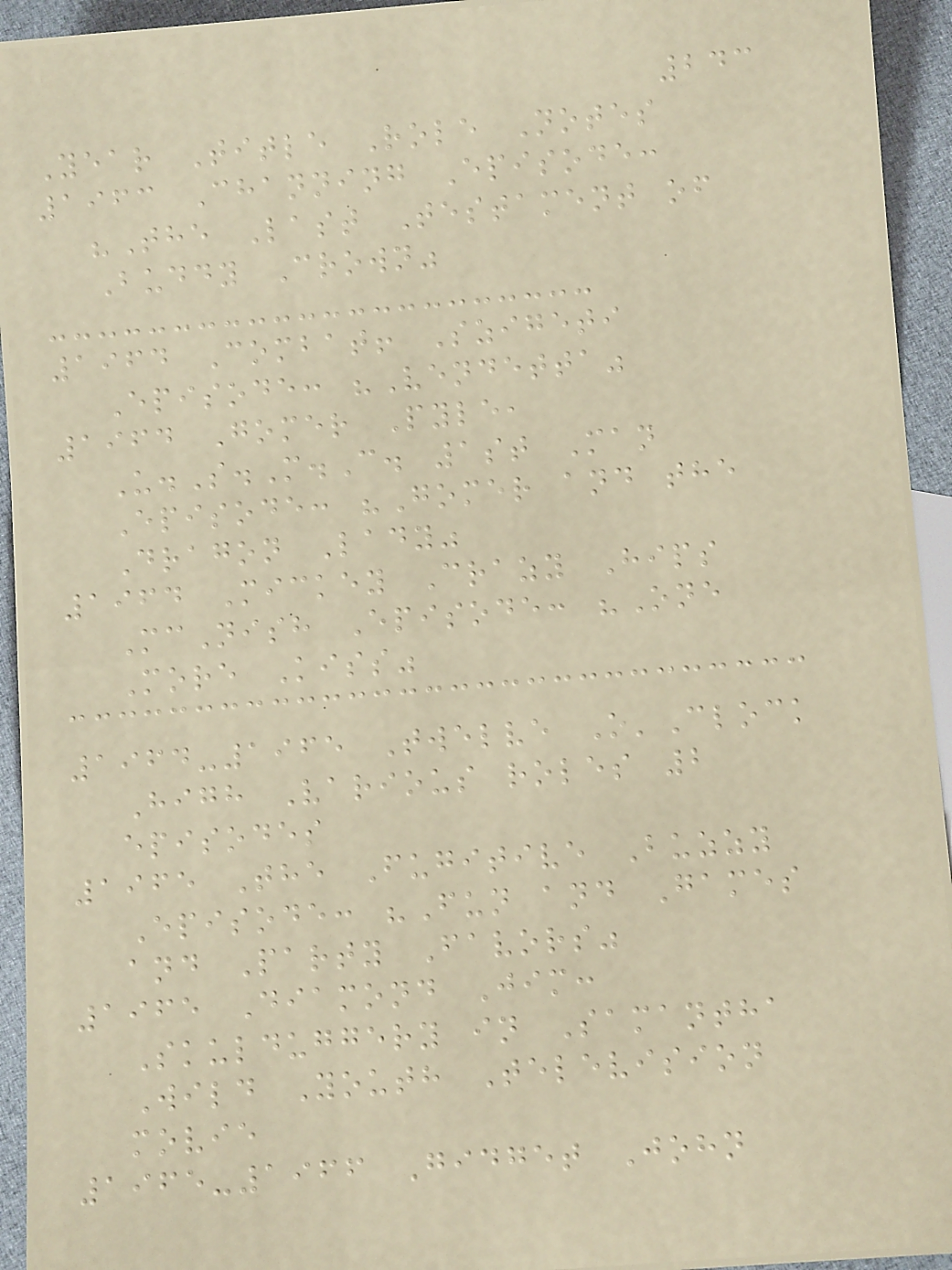243
Year Title Role Notes
1963 Channing Episode:
"The Last Testament of
Buddy Crown"
1964 Combat! Szigeti
Episode: "Vendetta"
1964 Gomer Pyle,
U.S.M.C. 1st Man
Episode: "Gomer and the
Dragon Lady"
1964 Mickey Crazy Hips
McNish Episode: "One
More Kiss"
1964-1965 Twelve O'Clock
High Various roles 2
episodes
1965 The Fugitive Buzzy
Episode: "Fun and Games
and Party Favors"
1965 Diamond Jim:
Skulduggery in Samantha
Wild Youth Television
movie
1965-1966 Gidget John
